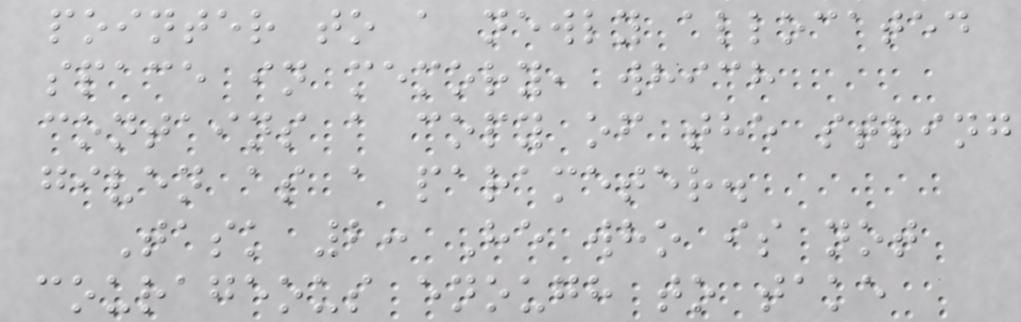pointer to a newly allocated
space in memory, which
contains a copy of the string
given as a parameter.
Task 2: He who is not
courageous enough to take
